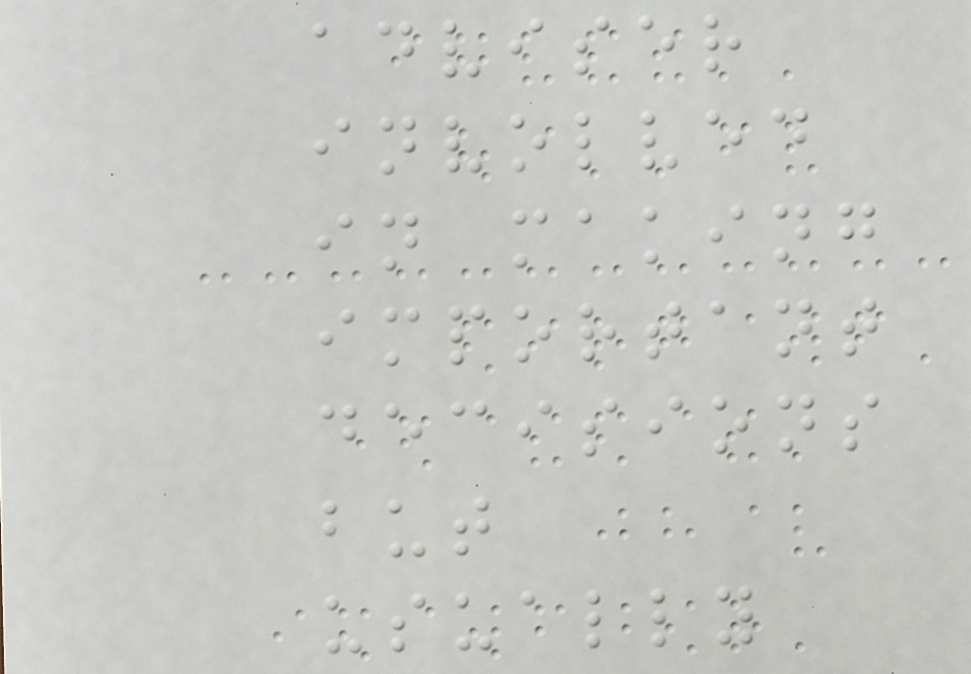adviser
involved
in making
important
decisions
but
usually
